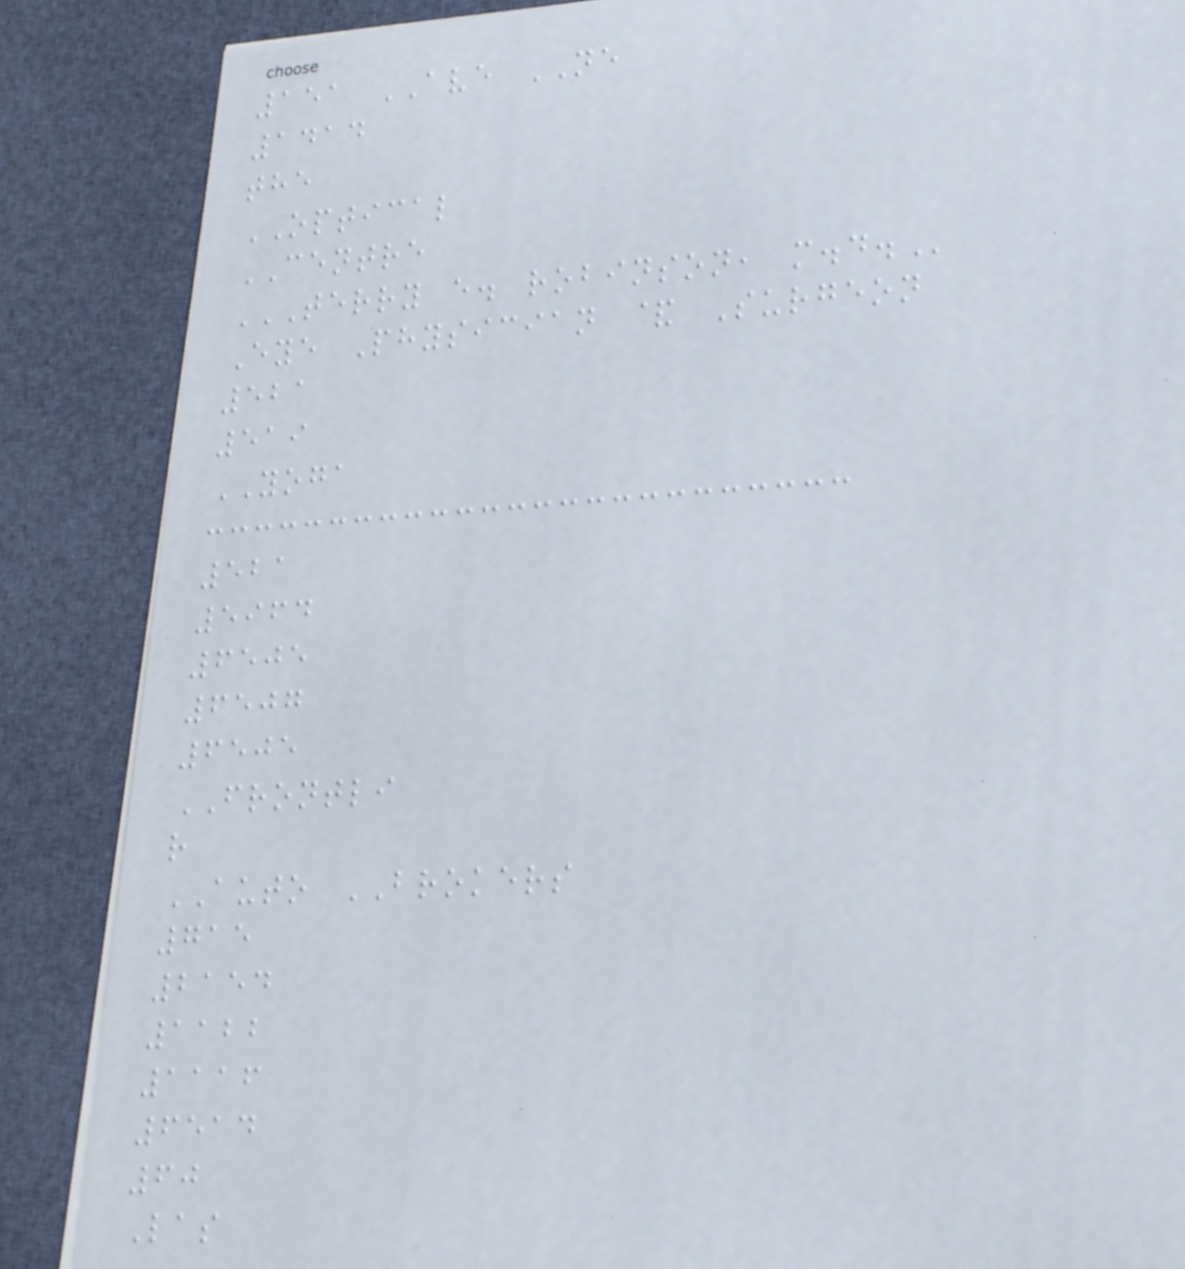151 AVE NE
1414
the
OPTICAL
CENTRE
TERRY E. ROBINSON, M.D.
Eye Physician & Surgeon
521
519
YOGA
521
5964
6505
6507
6505
FRONTLI
r
AUTO BROKERS
715
2154
1122
1116
6514
60
Las
